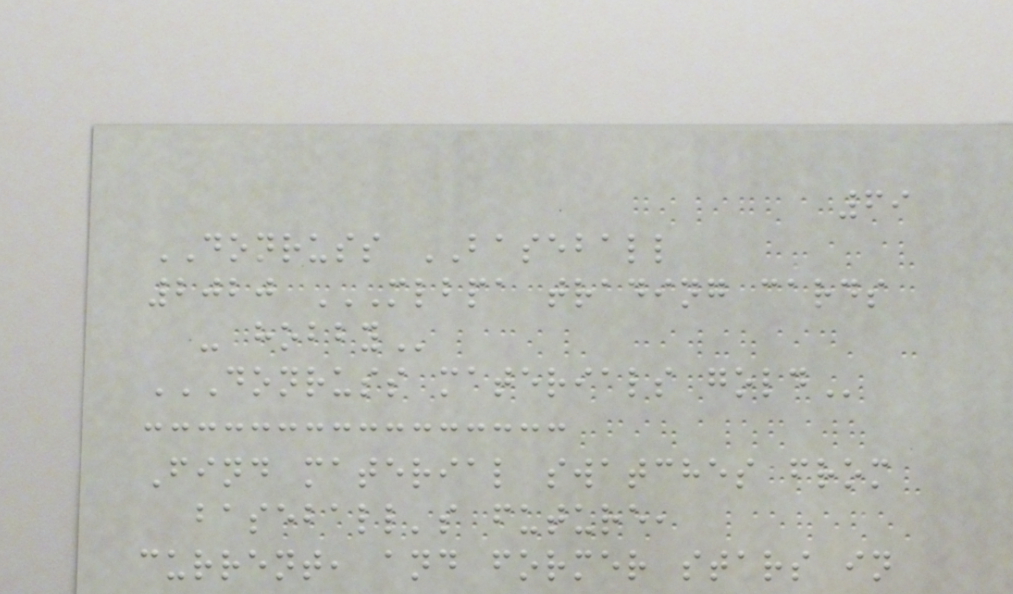69
DONRUSS BASEBALL
2020 MLBPA TRADING CARDS
- HOBBY
DONRUSS MATERIALS GOLD
Find material swatches from
baseball's future,
current, and former stars in
